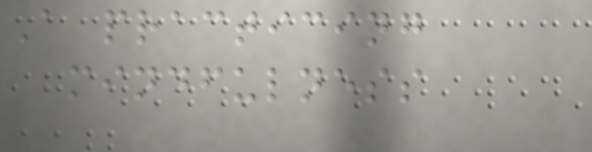A practicing
mindfulness
